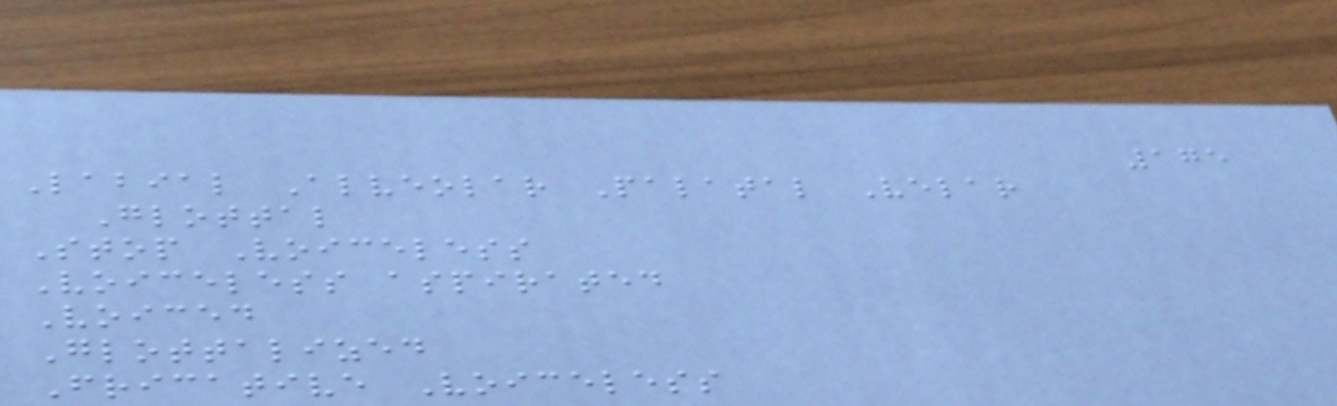175
Labial Alveolar Palatal Velar
Glottal
Stop Voiceless
Voiceless aspirated
Voiced
Glottalized
Fricative Voiceless
